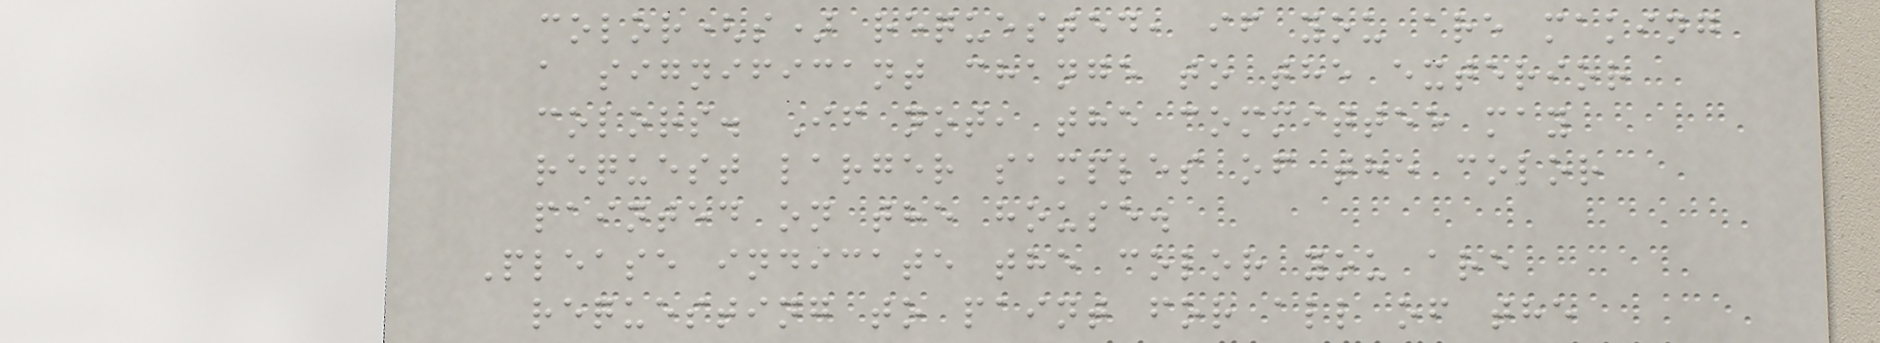color(s) requested, if you are making
a significant change to the exterior
colors. If not, the committee may
request larger samples of the color
painted on the house.
Please indicate the color you are
requesting to paint for all of the
